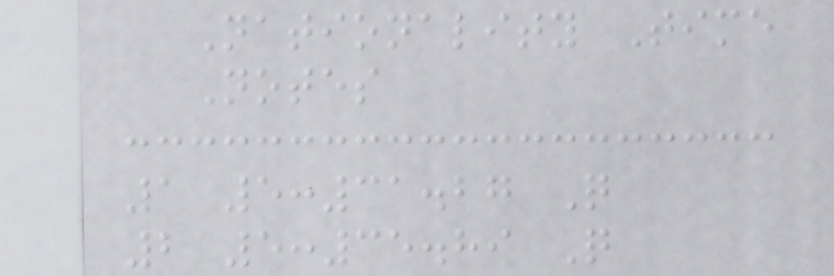Nationality Time
Notes
1 5:31.27 Q
2 5:35.89 Q
